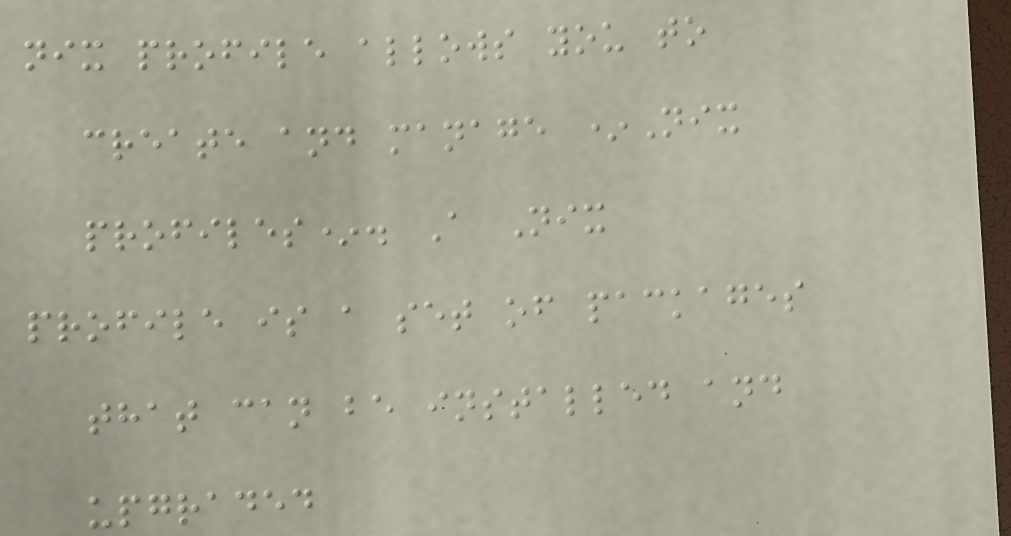nix profile allows you to
create and manage *Nix
profiles*. A Nix
profile is a set of packages
that can be installed and
upgraded
